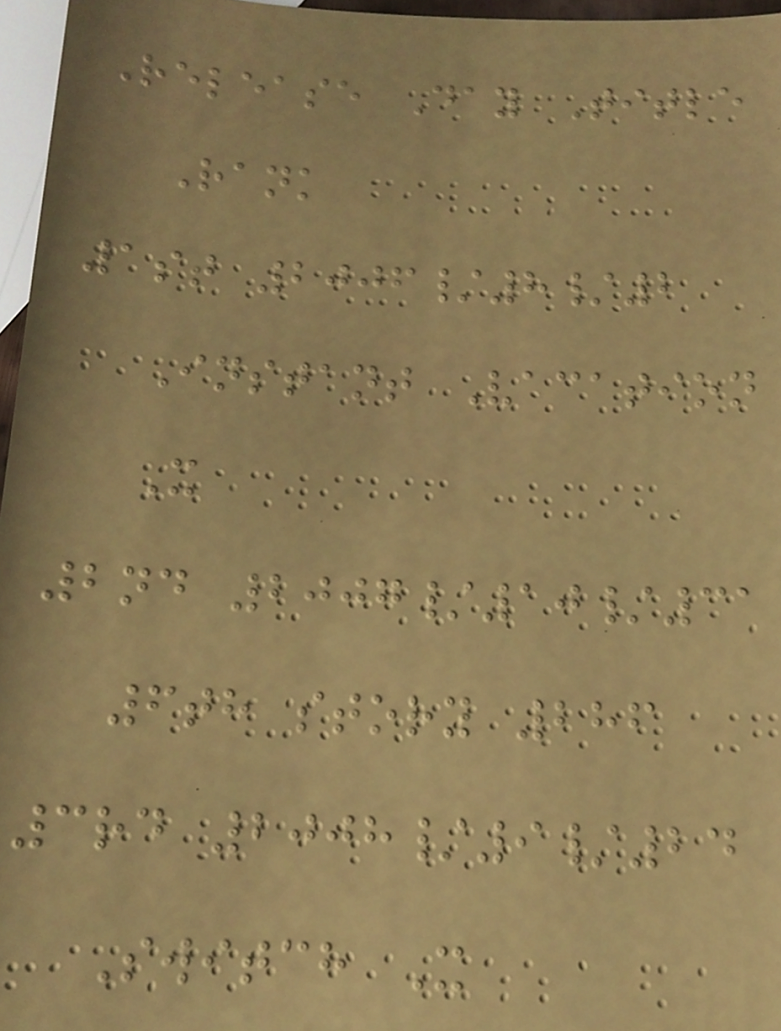Release Day Title
Rank
1st 2006/8/2
Instant Vacation
X
2nd 2007/10/31
6th story 286
3rd 2008/9/24
Switch X
